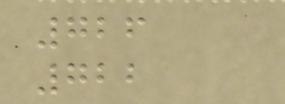726
722
